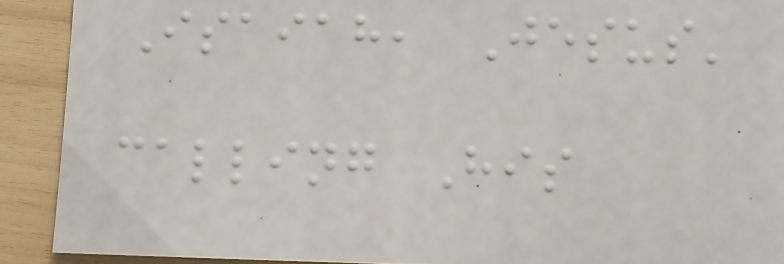Isaiah, Jesus'
calling His
